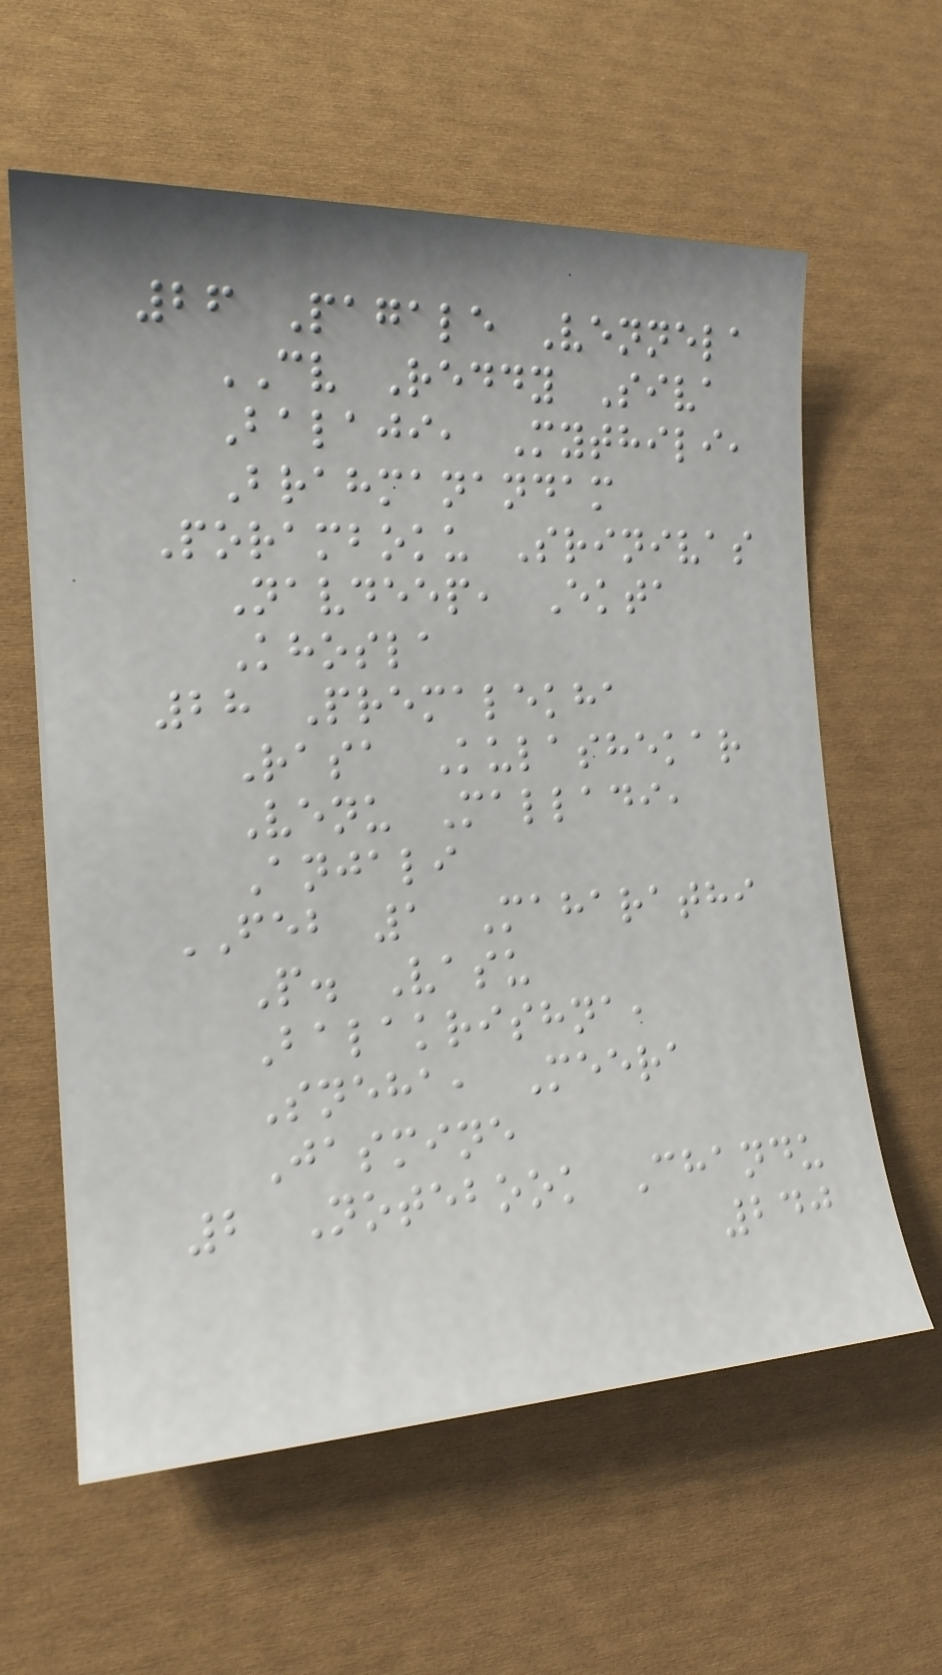26 Pagale Vennela
CV Reddy Siva
Balaji, Mythili,
Brahmanandam
Poramboku Srinivas
Navdeep, Ekta
Khosla
28 Premalekha
Rasa Kulashekar
Venu Malladi,
Anjali
FEB 1 Maharathi
P. Vasu
Balakrishna,
Sneha, Meera
Jasmine
2 Notebook Chandu
240
